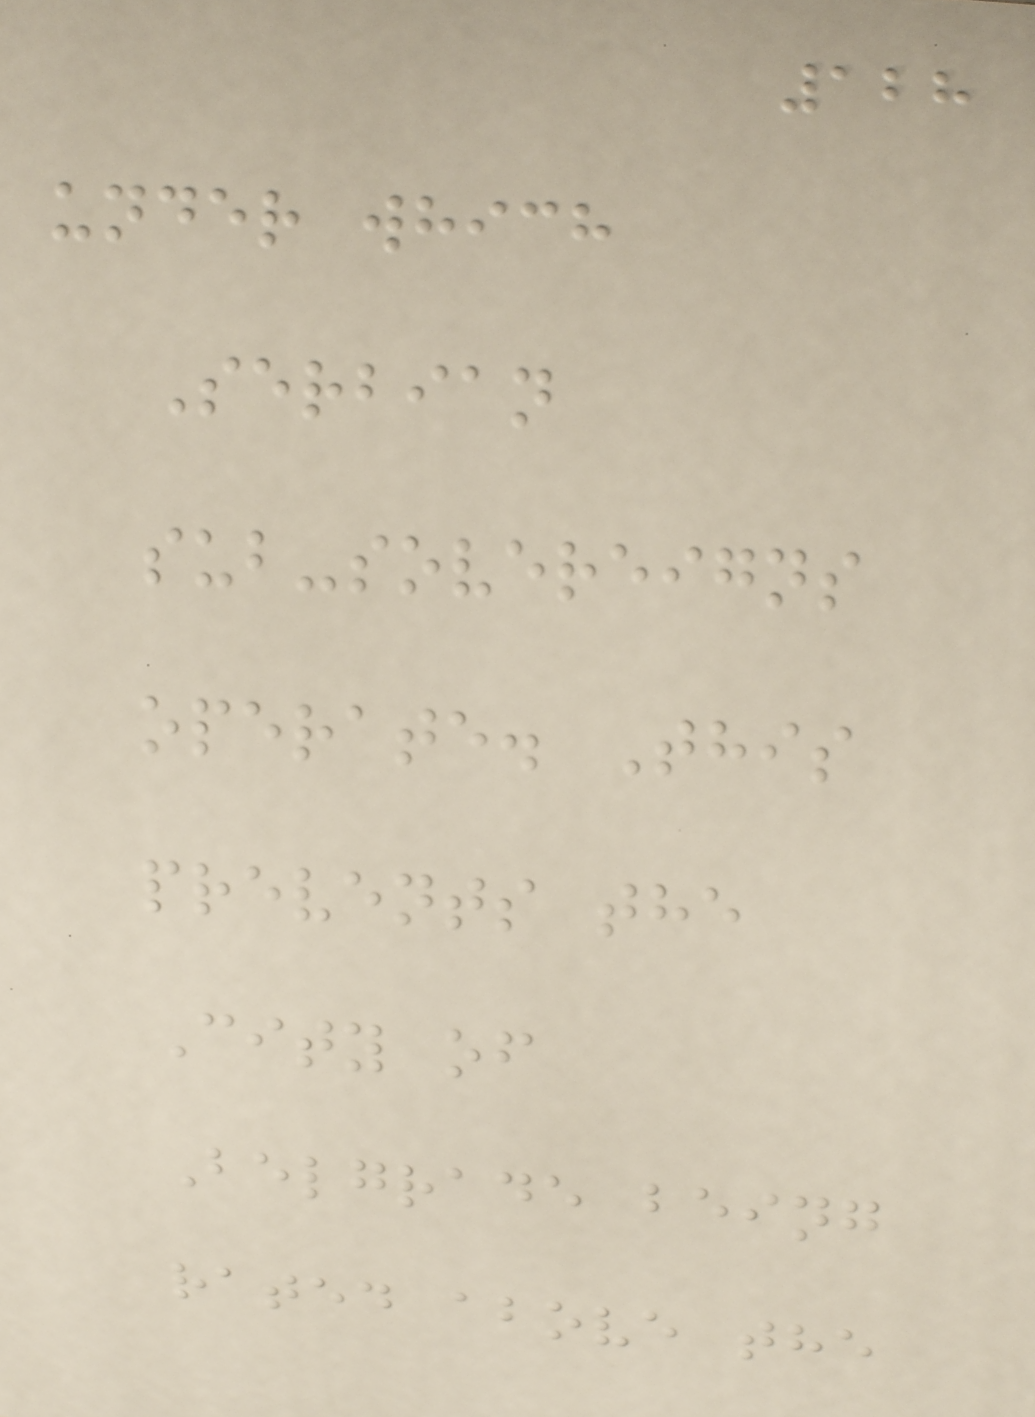128
under which
Serbian
sub-sovereigns
operate. This
prevents the
City of
Belgrade being
rated above the
